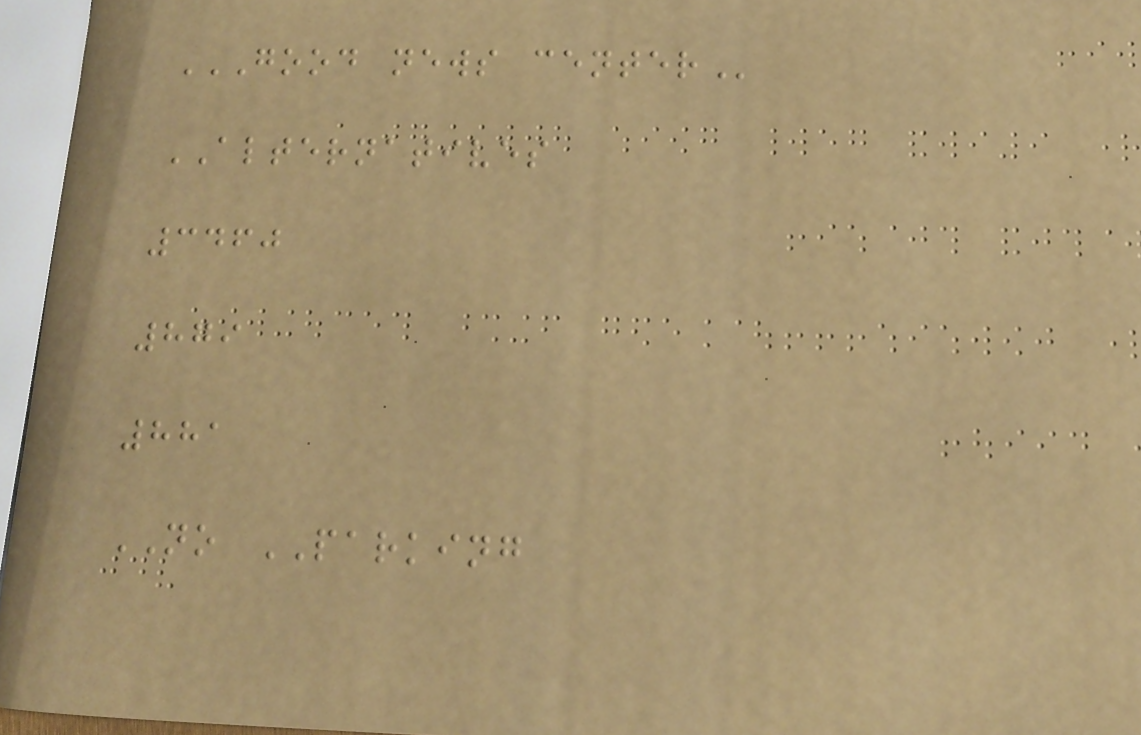GOOD NEWS CENTER
ALTERNATIVES
3460
879
881
NO PARKING
